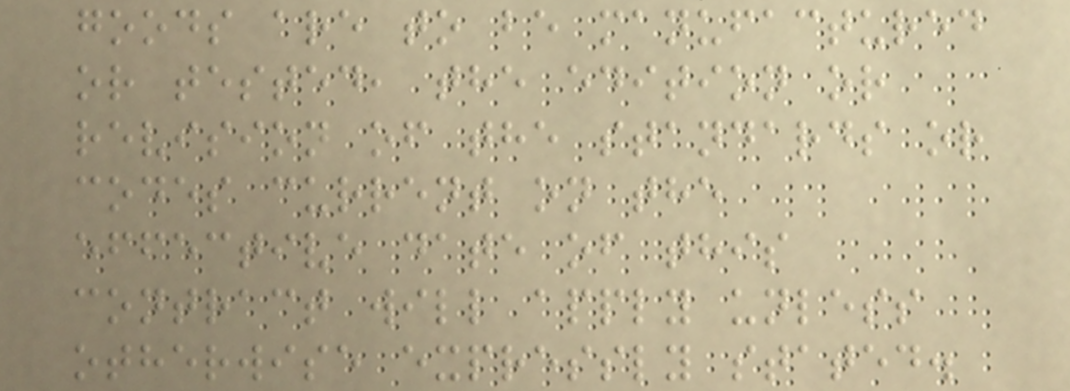goods are to be manufactured
or tested, the edition or
revision of the standards or
codes current on the
effective date of this
contract will apply unless
otherwise expressly stated.
